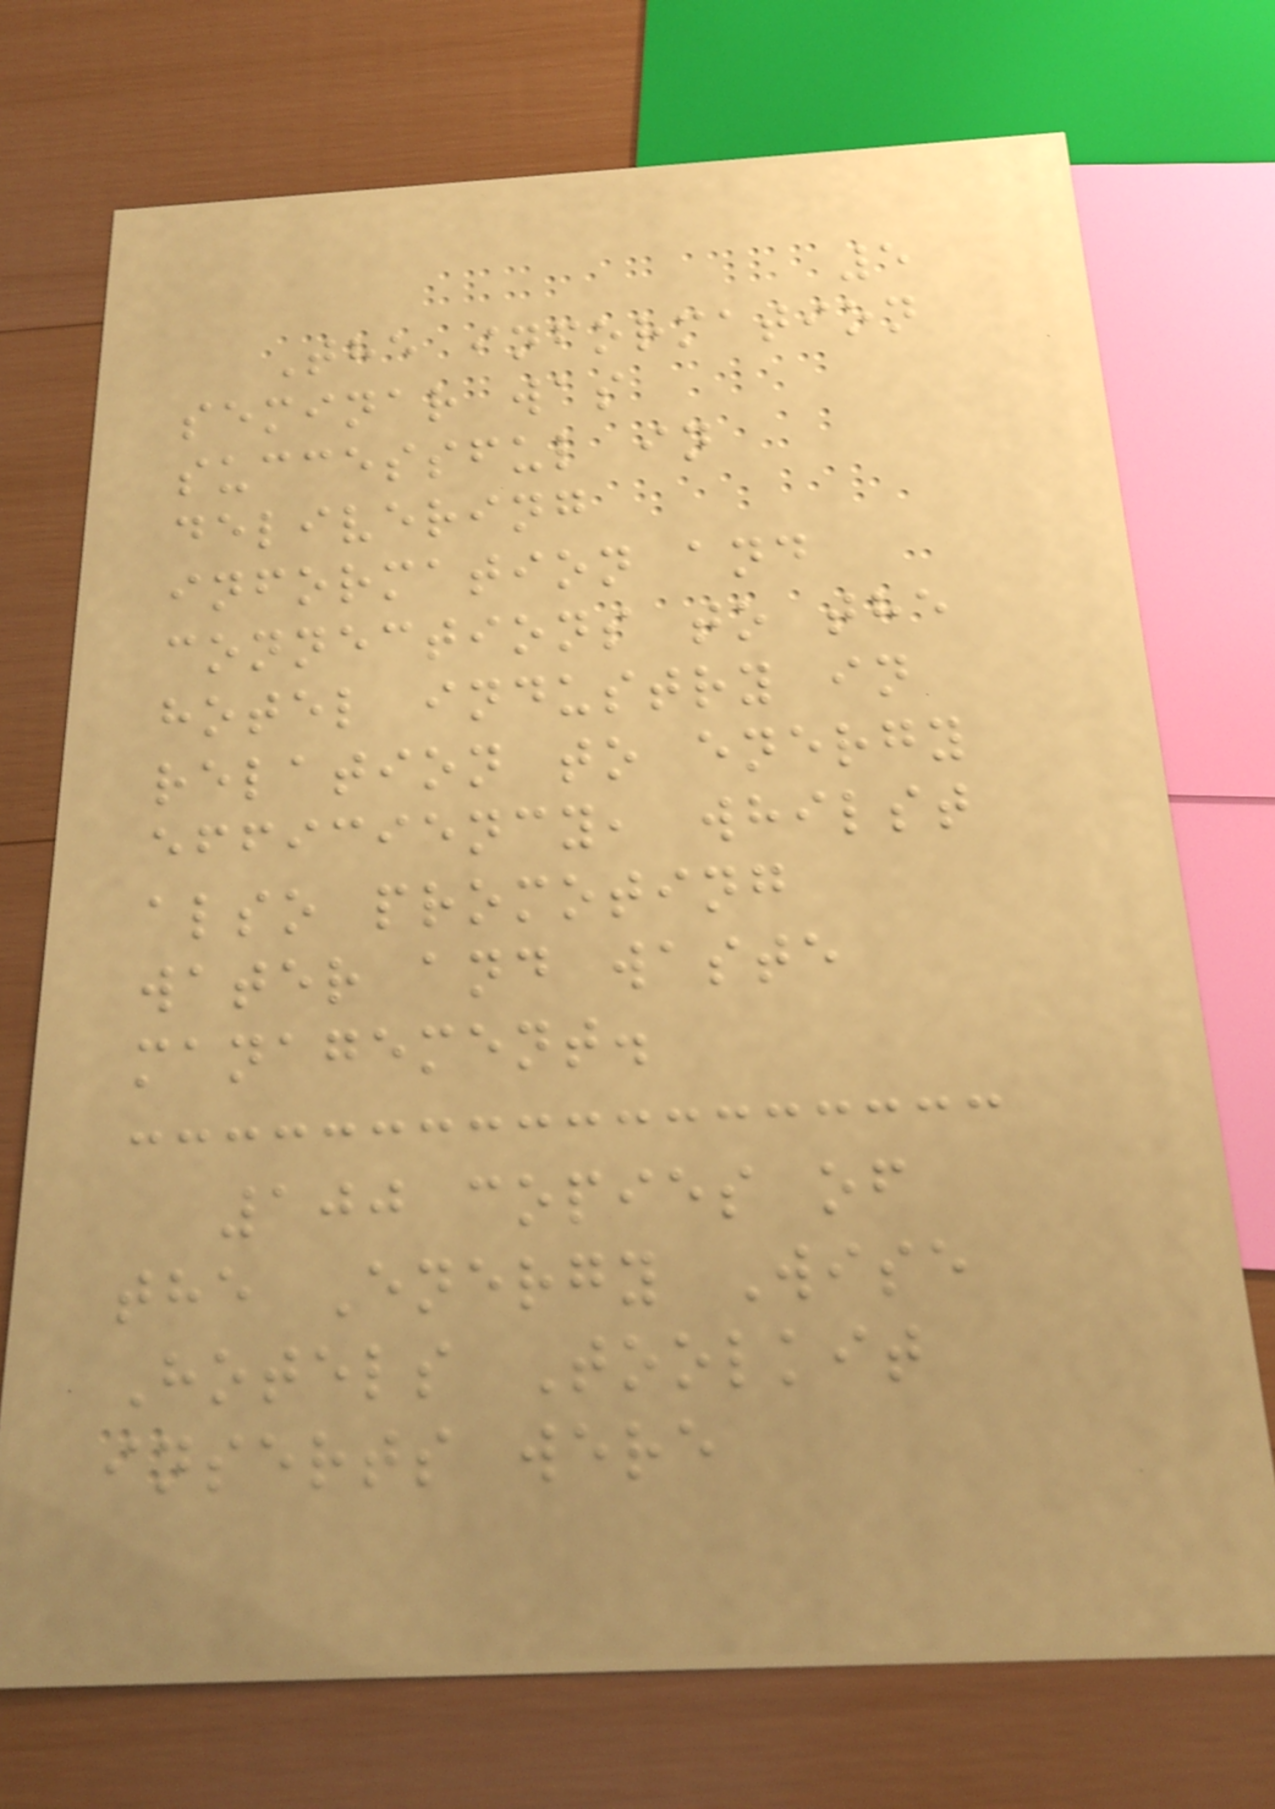5
The information
seminar was
successful in
delivering
information and
connections to the
hotel industry in
relation to energy
efficiency, whilst
also promoting
water and waste
management.
100 copies of
the Energy Wise
Hotels Toolkit
inserts were
